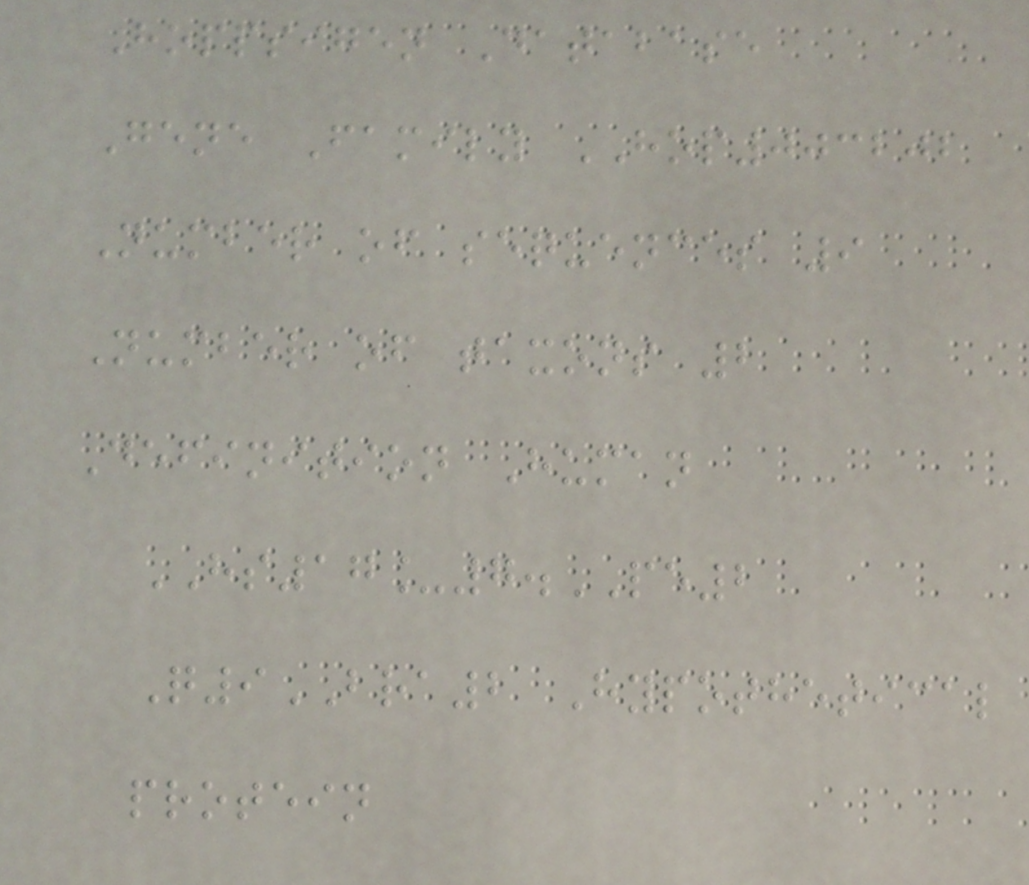Hoppsigen Database
Gene Family HOP003202
Number of sequences 9
Number of taxons 2
Definition Human
HS17_7.PE2
Q9BRA2 Hypothetical
protein
